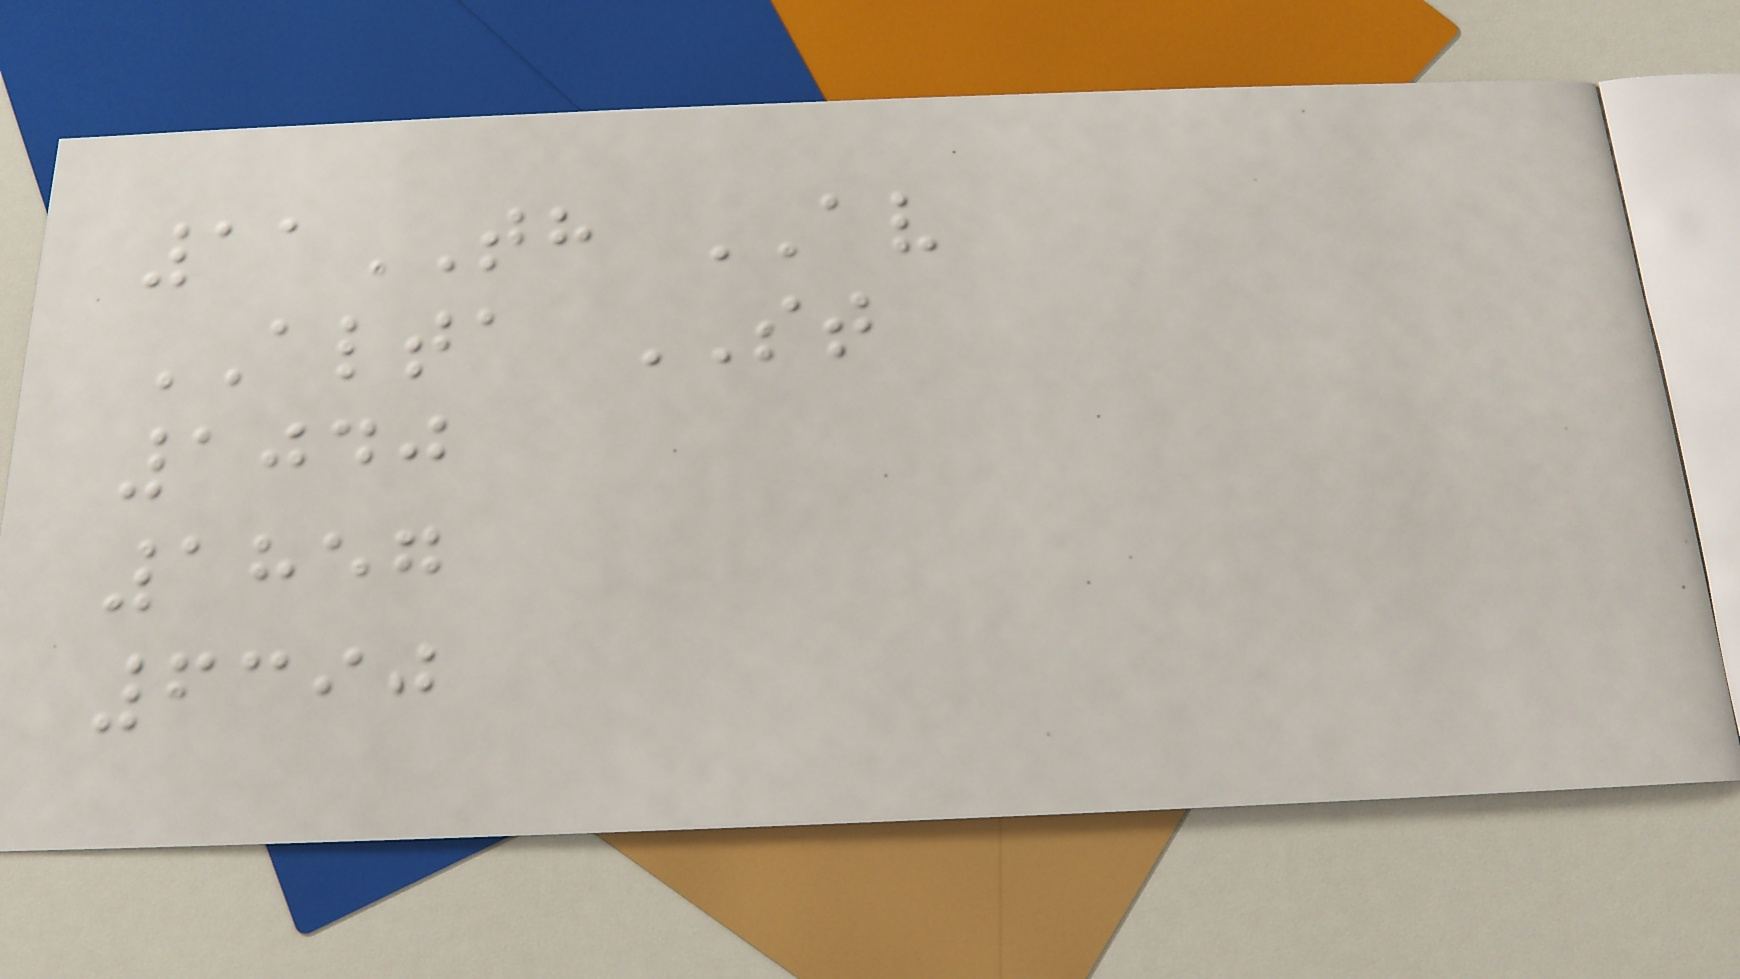11TH AV
ALTA ST
1040
1857
6390
